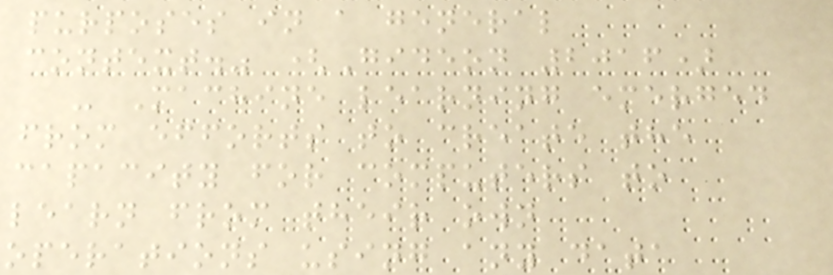purposes in a general
context." (Gideon 2016)
- Machine learning emerged
from efforts to create the
capacity for computers to
learn from their own
operations using any data
